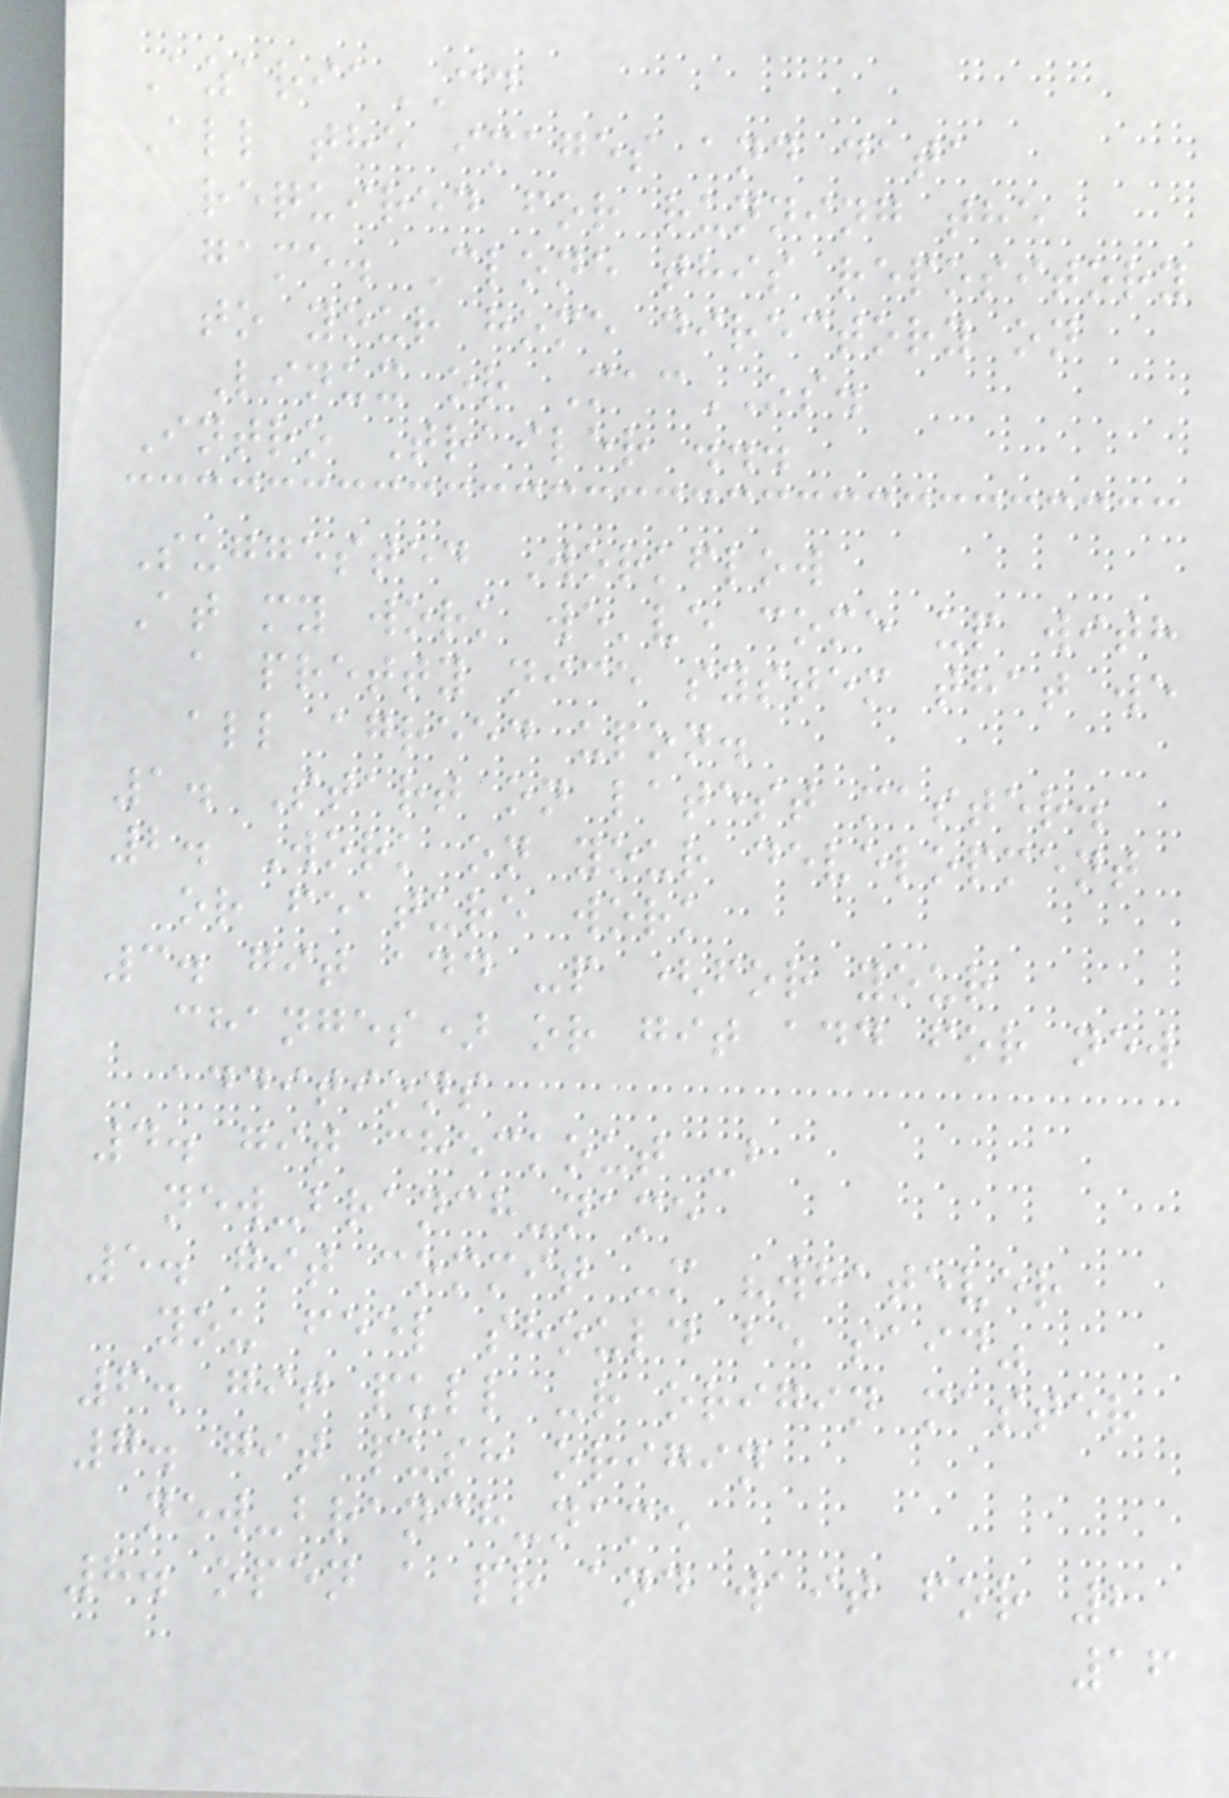AzariaCD
All the images and data
required for running the
game. Clone this repository
to your home directory on
Linux or MacOS.
Intro Trailer ...
Suggested Workflow
At my work we've come up with
a pretty nice system that we
all agreed upon.
1. Start on latest master.
2. Work on your development
or feature work
3. git add -p (for your
changes) or git add for new
additions
4. git checkout -b
new-branch-name
5. git commit -m "whatever
you feel should be said"
6. git pull -r origin master
7. git push origin
new-branch-name
8. open a pr and wait for 2
16
